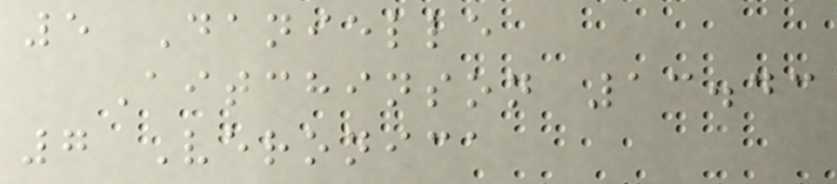5 Danielle
Aitchinson 13.43
7 Veronica
